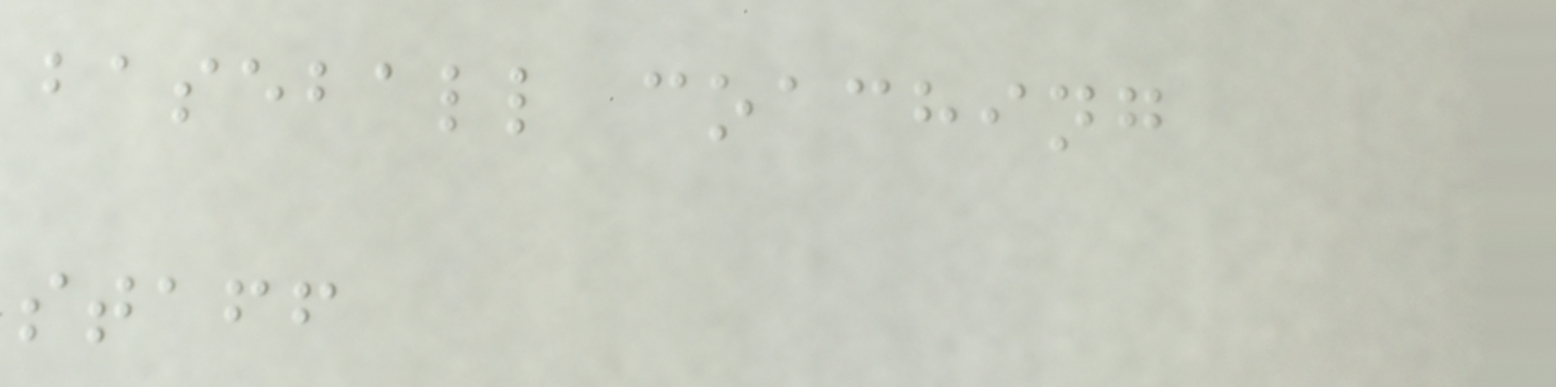baseball coaching
staff
